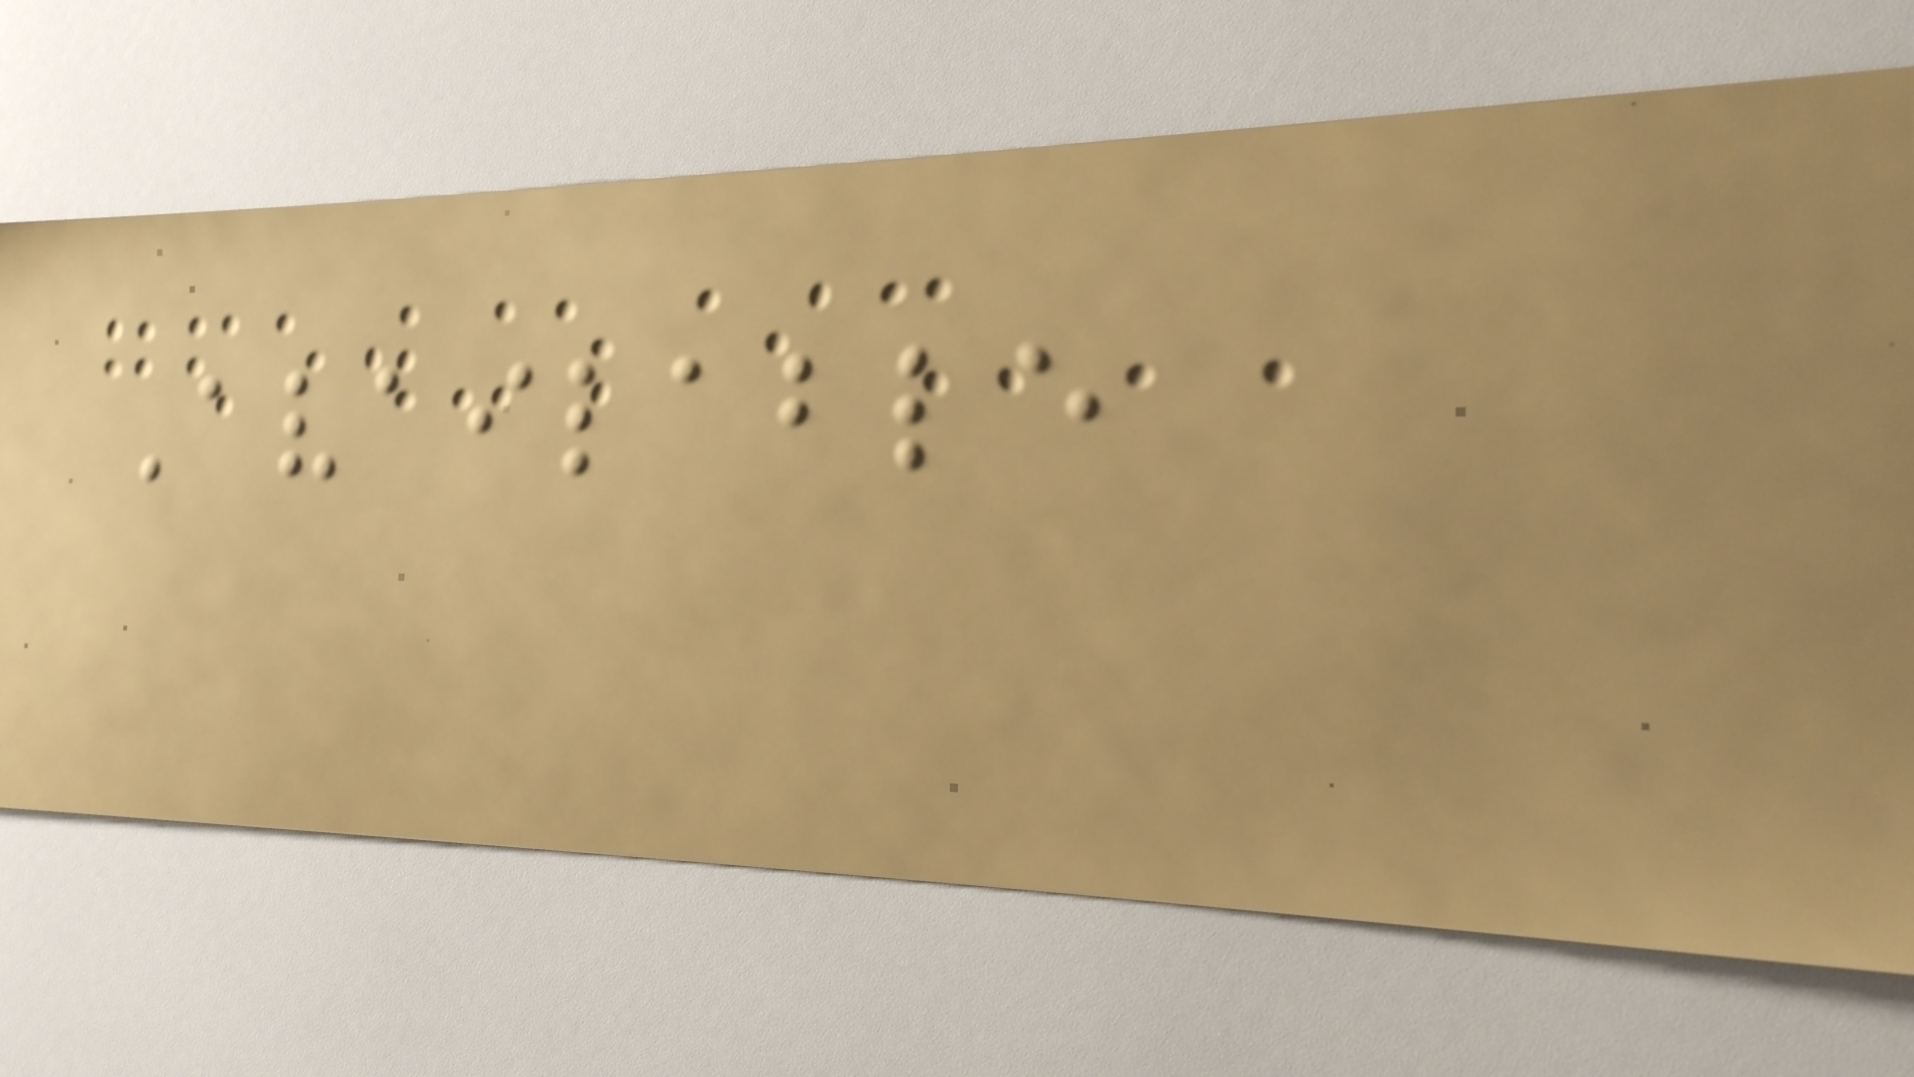Available
